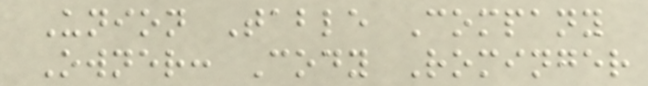Union Table Company
Owner: Cody Rominger
